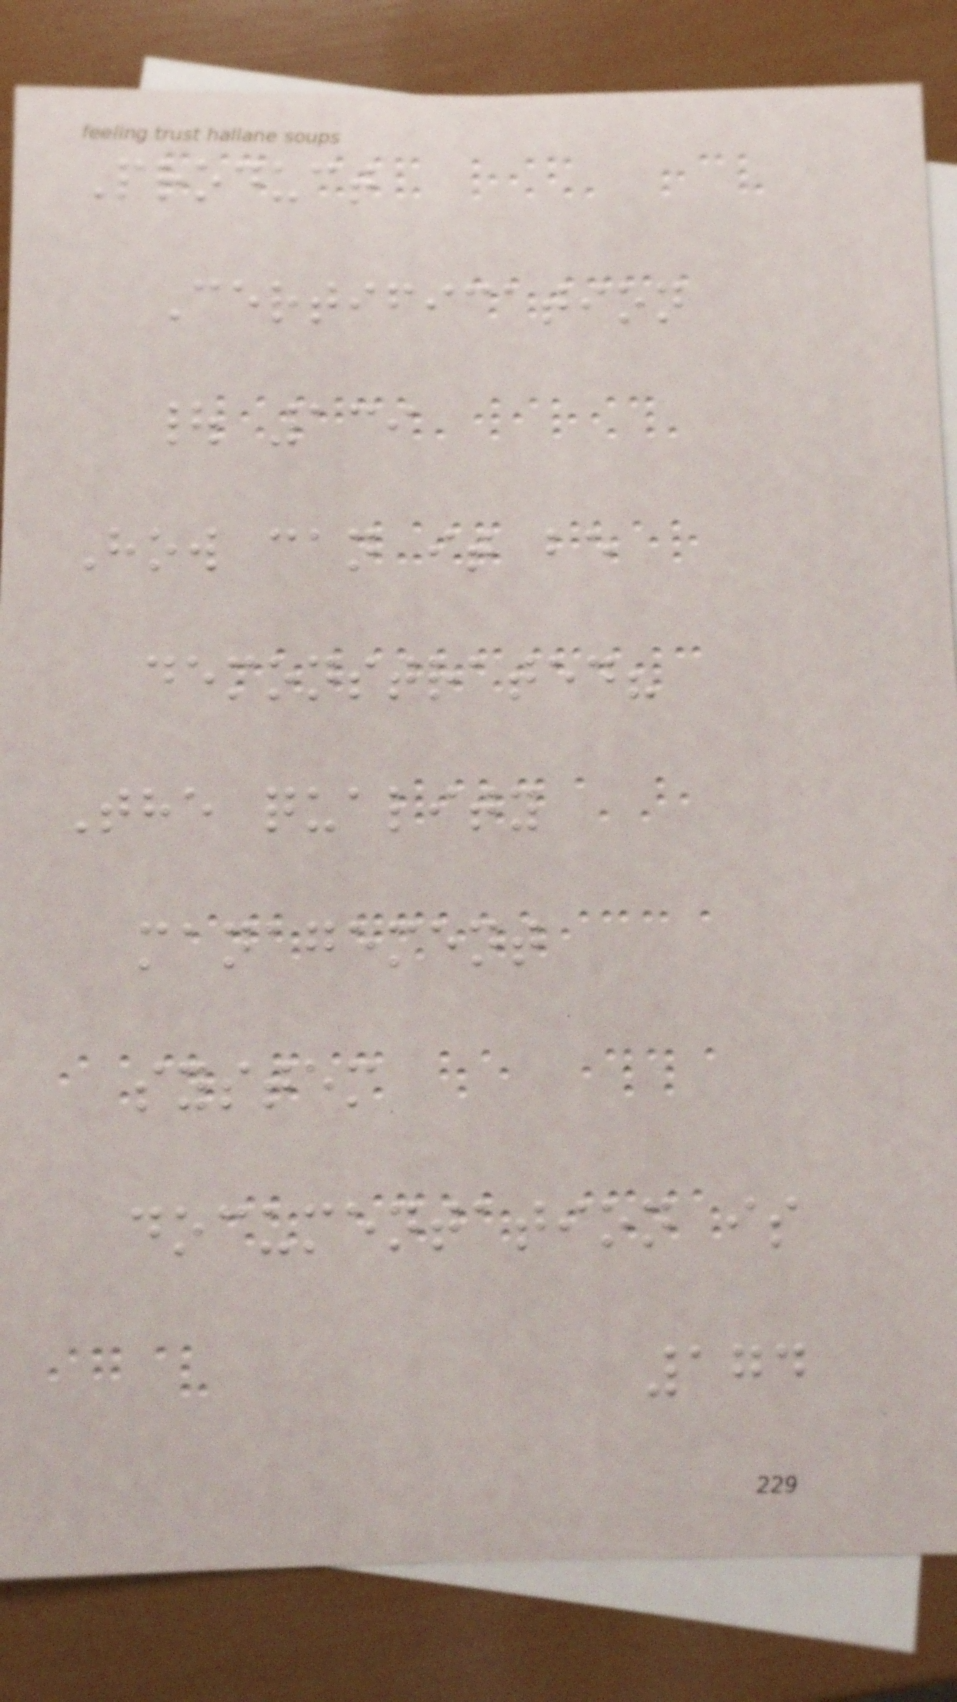Product
Certification
| 139
How can it be
demonstrated?
The quality
management
system
documentation is
174
